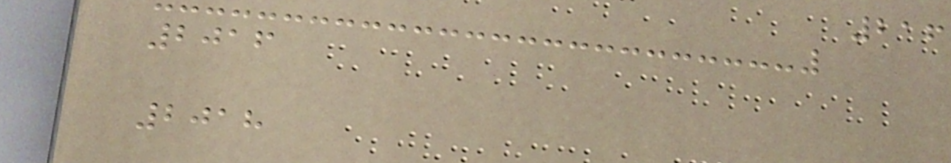216
2016
2018
